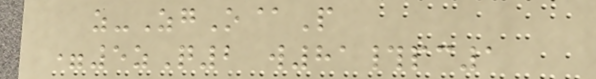z-ZgO@P
=5zQ2 w81#pc1
